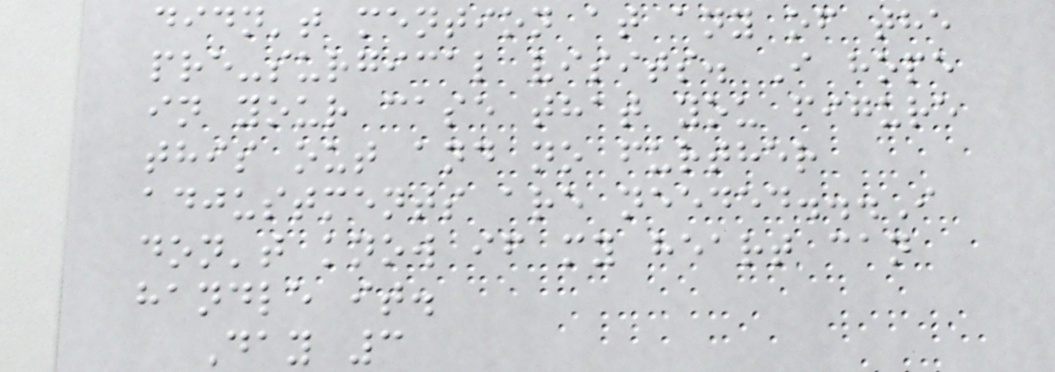didn't mention at any of the
pre-surgical visits. I hope
in your case that you figure
this out and no further
adjustments are needed...I
don't know if my heart can
handle it.
Day 3
